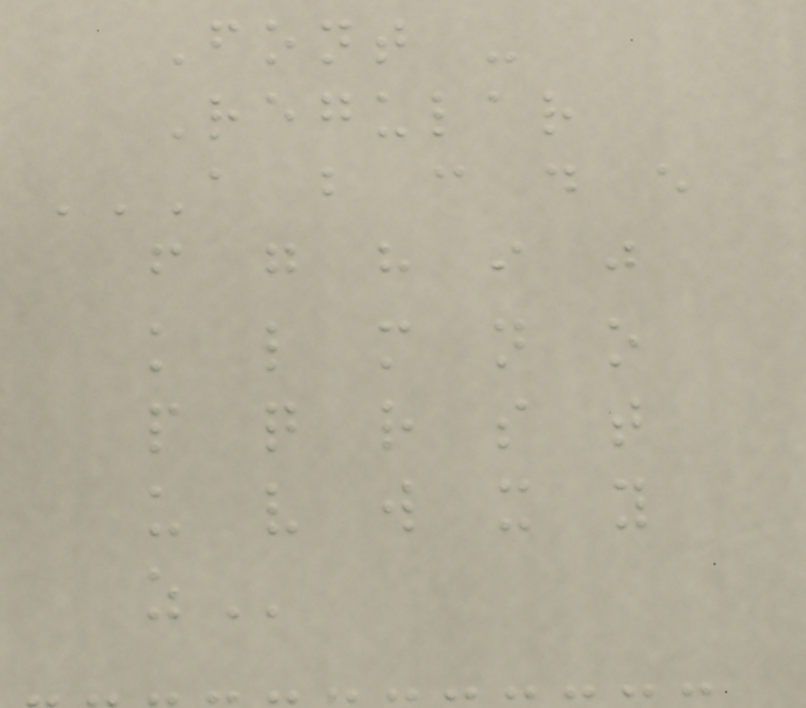Font -
Regular
A B C D E
F G H I J
K L M N O
P Q R S T
U V W X Y
Z
